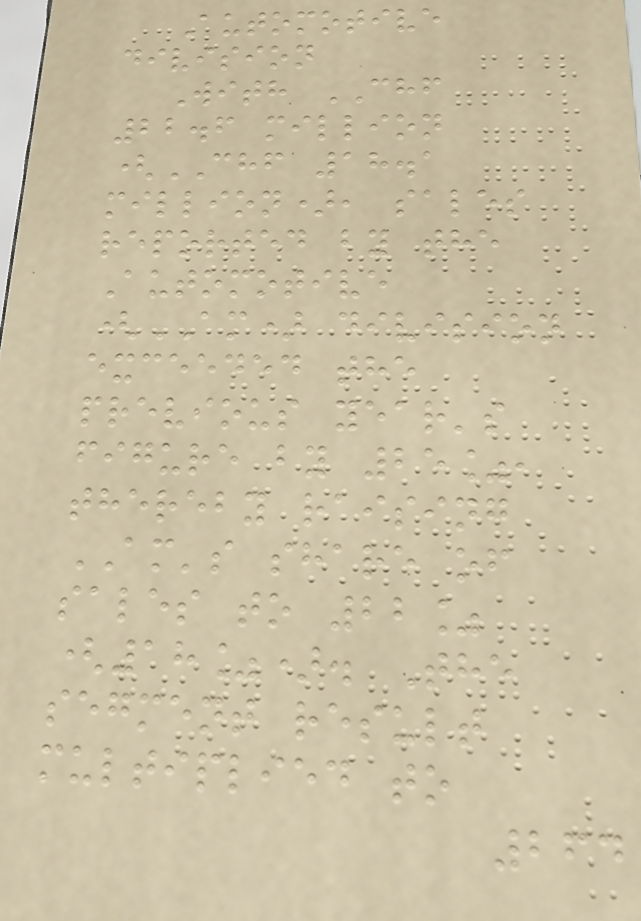Automotive
division
With CHF
22.6 million
(CHF 18.1
million), sales
reported by the
Automotive
(AM) division
exceeded the
previous year's
figure by 25%,
thereby raising
AM's share of
sales to 22%
(18%). The
segment result
multiplied to
264
